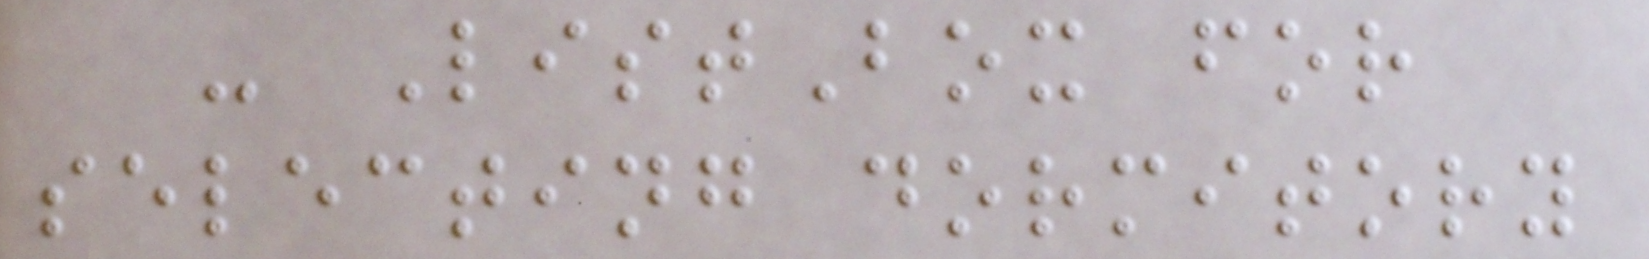- ListBox for
selecting dormitory
